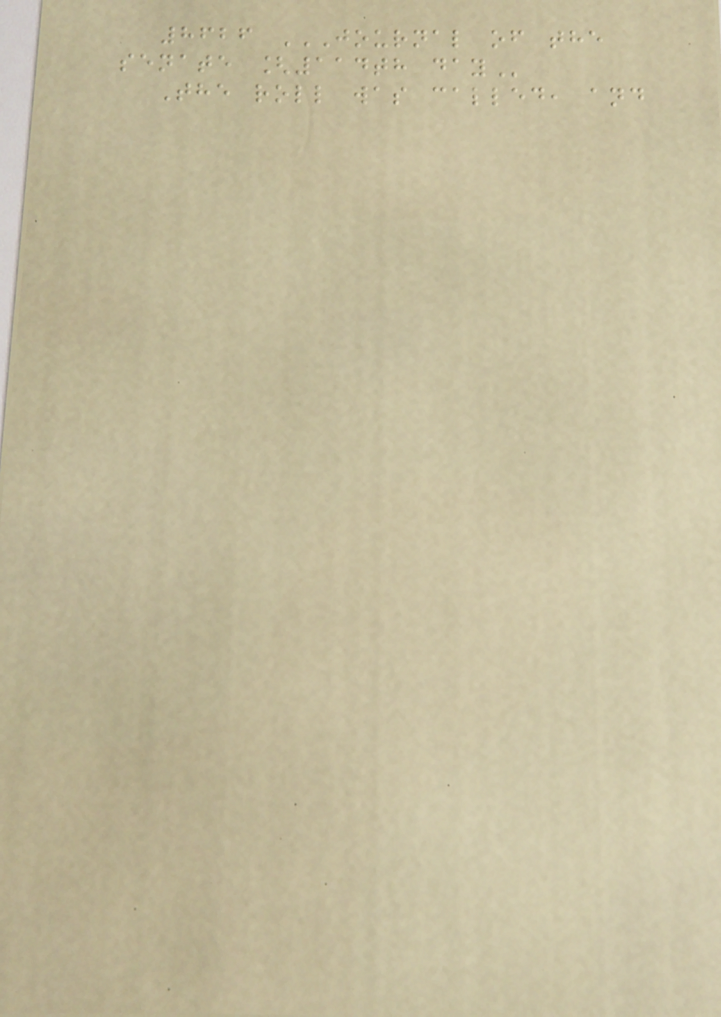8626 JOURNAL OF THE
SENATE [114TH DAY
The roll was called, and
